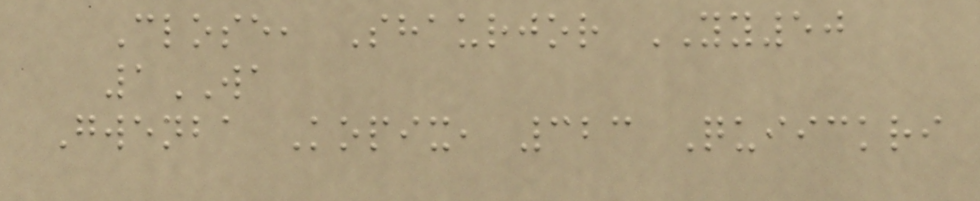Close, Shaurjor YY50
1WA
Gwenba Kopix, 323 Quiickri
